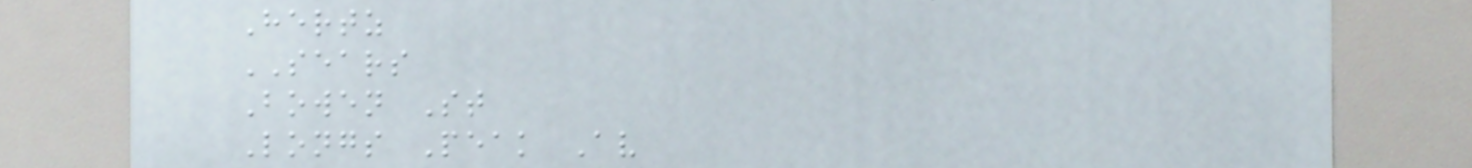Hertz
SEARS
Bowen St
Longs Peak Av
